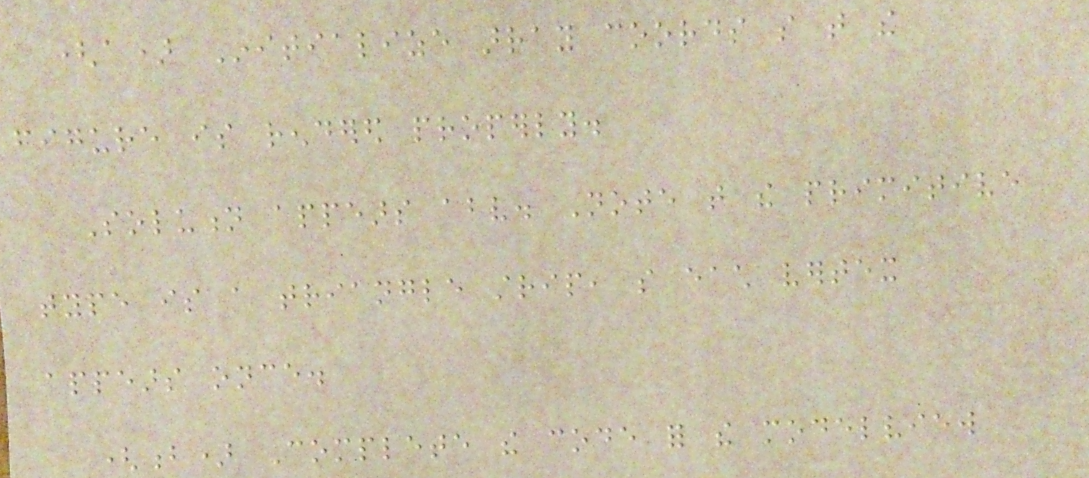(a) Initialize array coords so that the
figure is rendered properly.
Solution appears above. Note that the primitive
type is a triangle strip, so each vertex
appears once.
(b) Complete the code for the modelview
